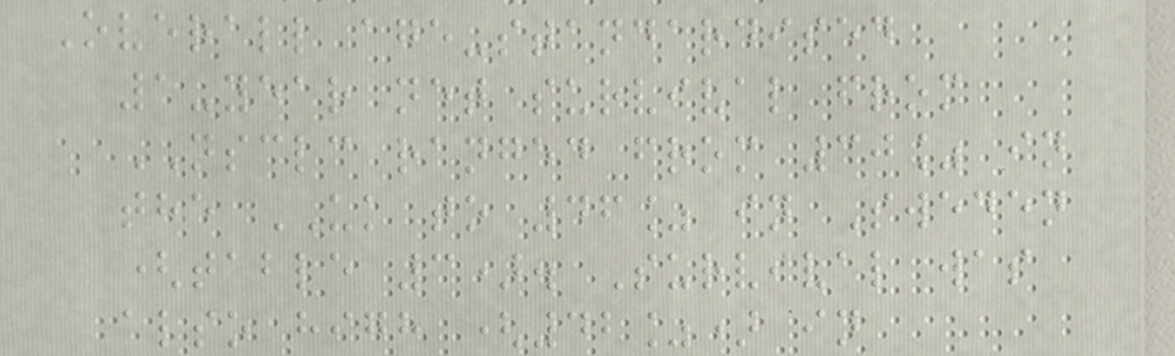Overall age-standardised
1-year net survival from
NSCLC ranged from 30% in
the UK to 46% in Sweden
(table 3). Survival was
also high (42%) in
